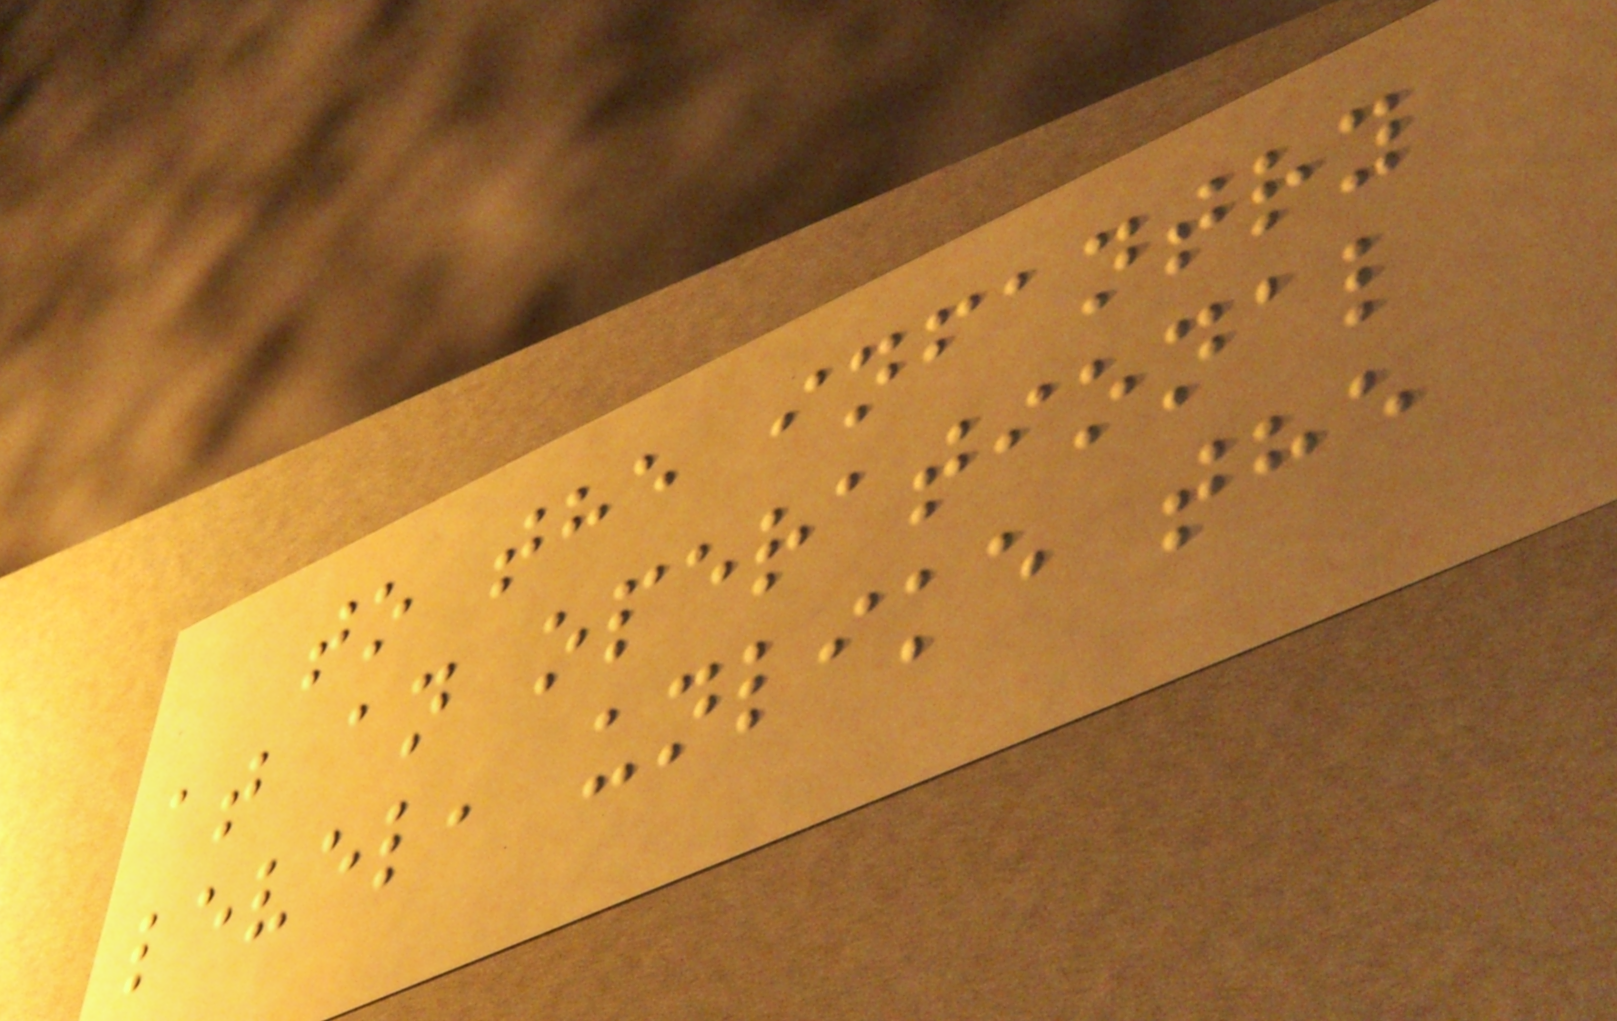to the infantry
at an operational
level, unlike the
